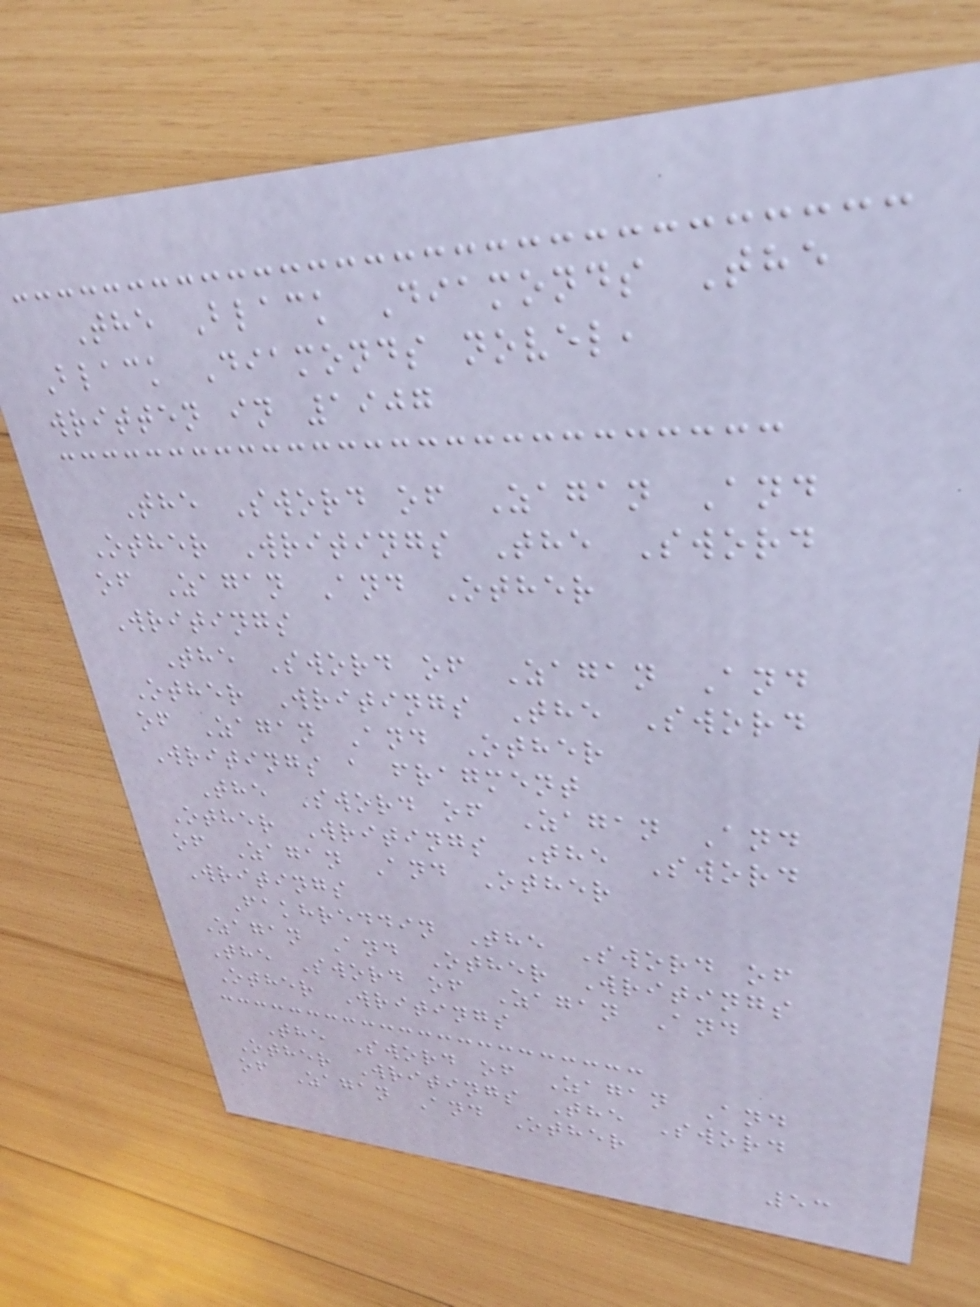The Black Diamonds The
Black Diamonds novel,
written in 1907
The Sword of Zagan And
Other Writings The Sword
of Zagan And Other
Writings
The Sword of Zagan And
Other Writings The Sword
of Zagan And Other
Writings a fragment
The Sword of Zagan And
Other Writings The Sword
of Zagan And Other
Writings
Fakhreddin The Sword of
Zagan And Other Writings
The Sword of Zagan And
Other Writings
The Sword of Zagan And
Other Writings The Sword
of Zagan And Other
53
